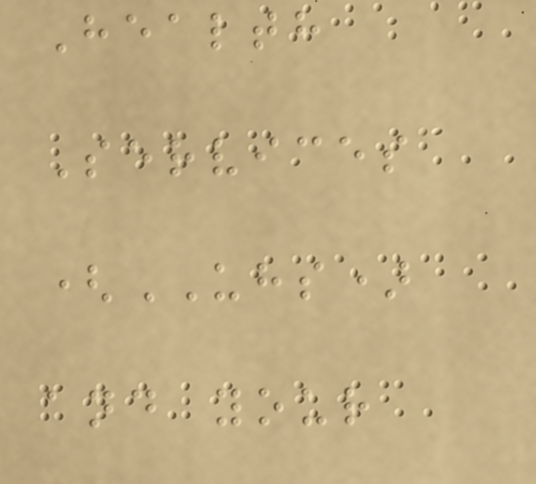Health
Services
(UHS)
and your
